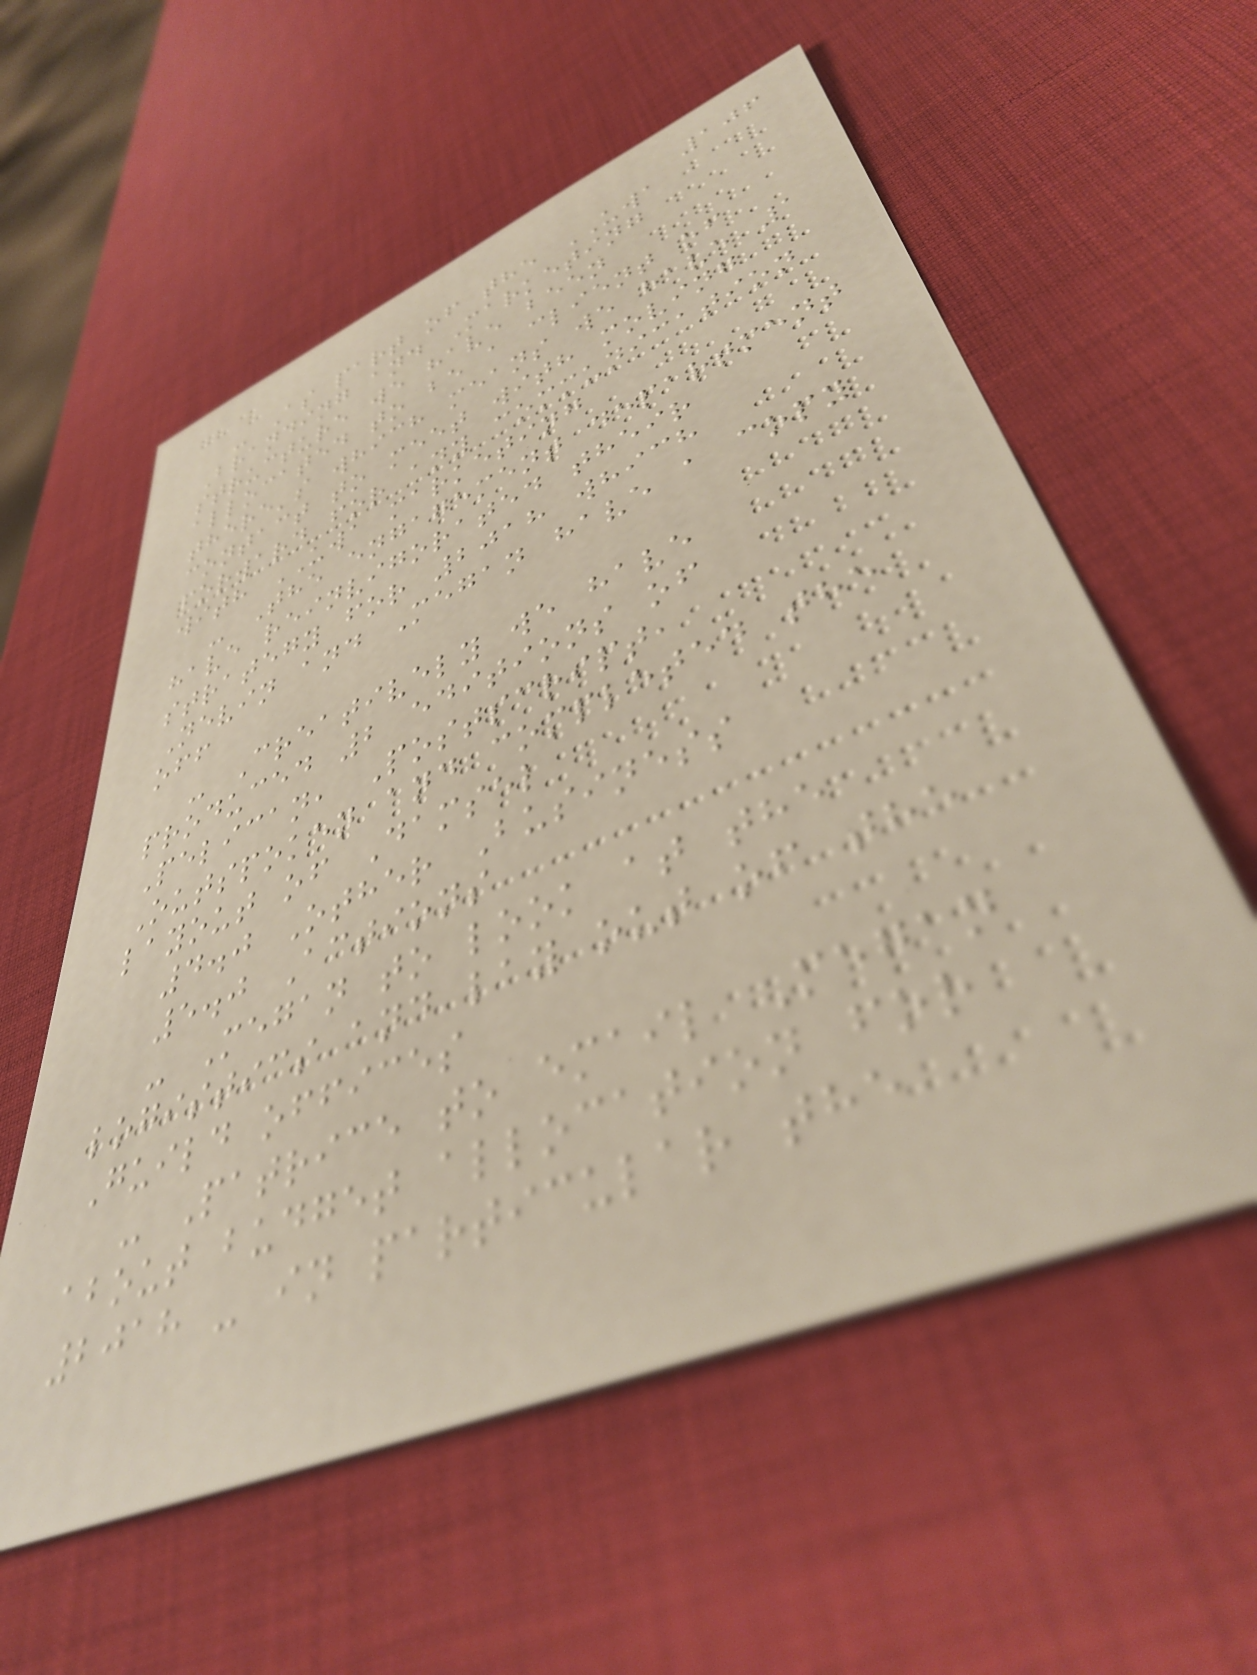106
- As part of the UWA
Branding and Marketing
structure we have been
allocated to be a client of
there's which means we have 1
contact to meet with moving
forward for any communication
with UWA marketing
- The engagement department
have reinvigorated their
strategy for 2018 which
Nevin and Megan have a copy
off
- Creatively we have
produced 2 editions of
Pelican, Postscript,
Outspoken and completed the
layout of Damsel
4.0 Other Business
5.0 Actions
- Megan to look at the
logistics and lay out of the
Guild offices
- Patrice to email Megan
about budget allocation for
2018 - in particular the
